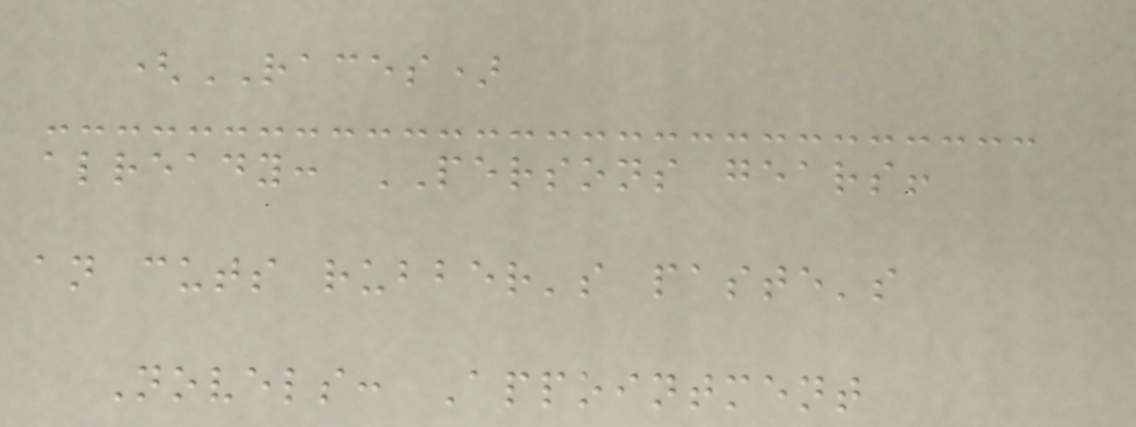(RACES)
already: PERSONS gears!
an cuts rubber's paste's
Novels: Appointment
